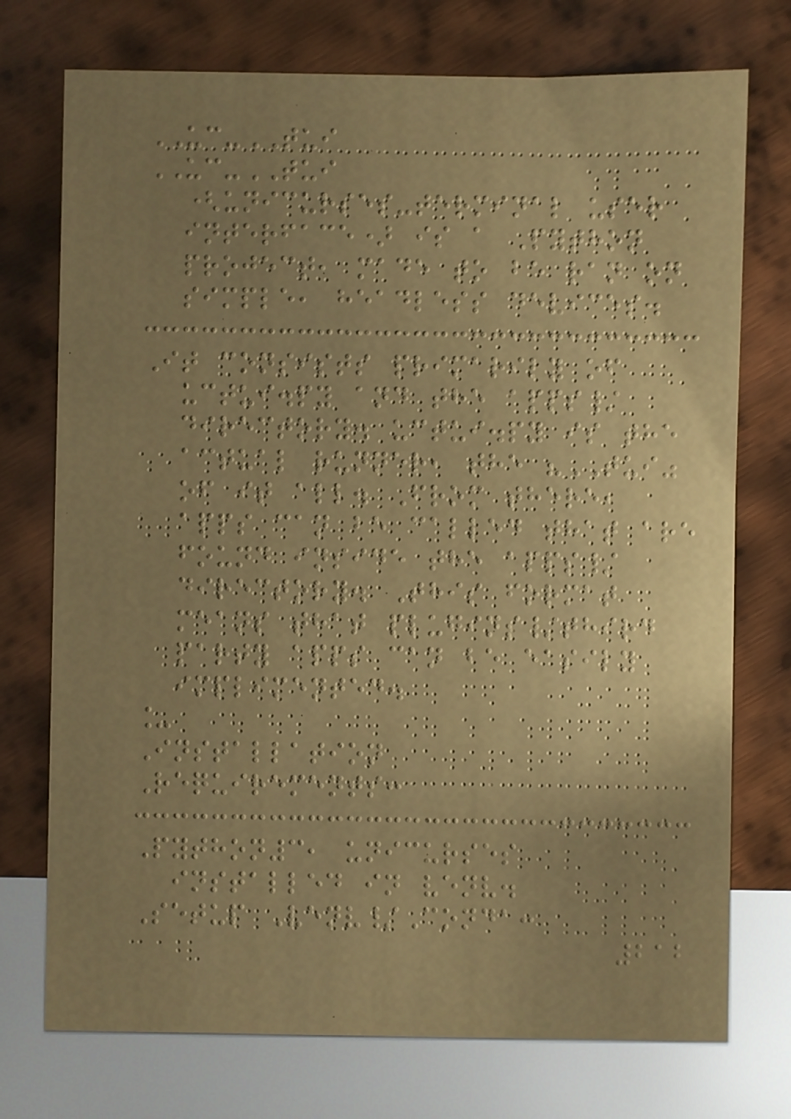UC-TUI
UC-TUI
(unicurses-terminal user
interface) is a Python
project, made to be ran on
simple, headless devices.
It consists primarily of
uctui.py and the apps/
directory. uctui.py is the
actual runner, the "TUI"
of it all. From there,
apps can be called that are
found inside the apps/
directory. This format
means that plugins/third
party apps can be easily
implimented.
_
Installation
Requirements:
Python3, unicurses
installed in venv.
Setup Venv/Conda:
212
